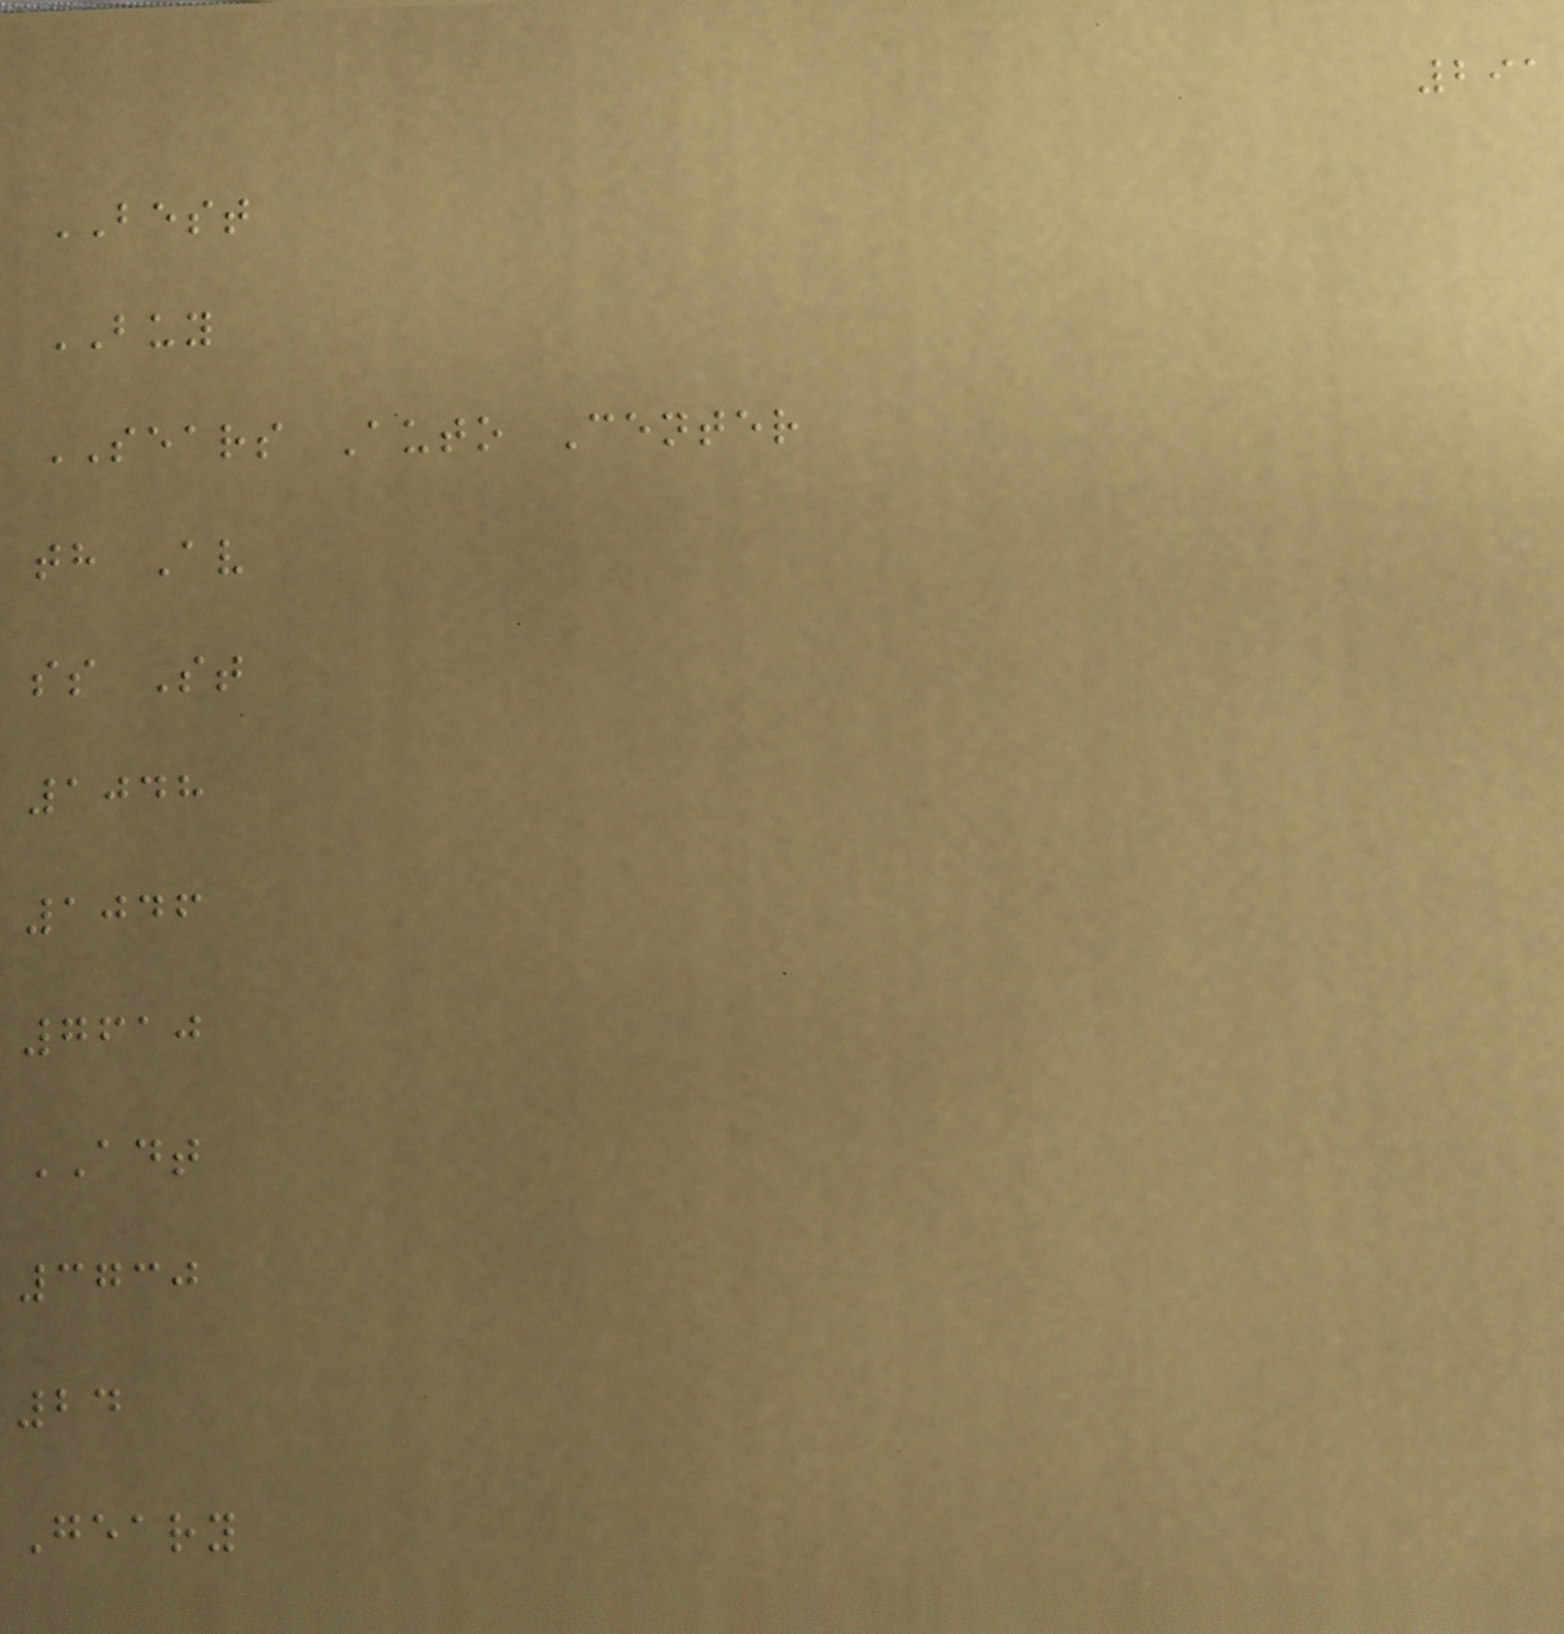291
BEST
BUY
SEARS Auto Center
th Av
ss St
1048
1046
7610
ADT
3730
24
Geary
